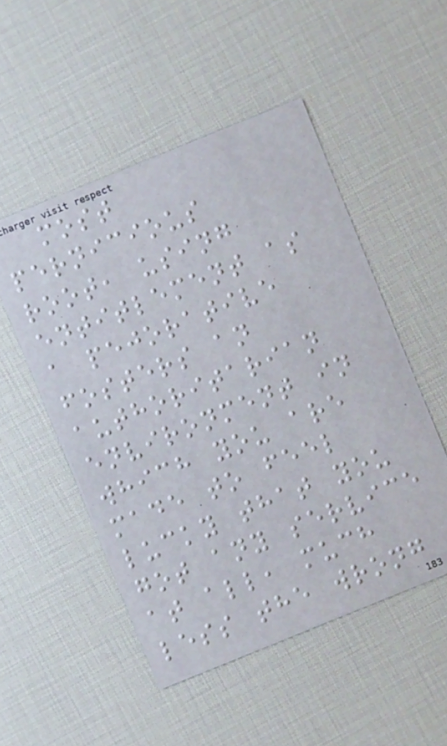most
pernicious
root, using
entitlement as
a pejorative
fosters an
authoritarian
environment in
which you are
made to feel
lucky that you
got any service
at all, much
less the wrong
